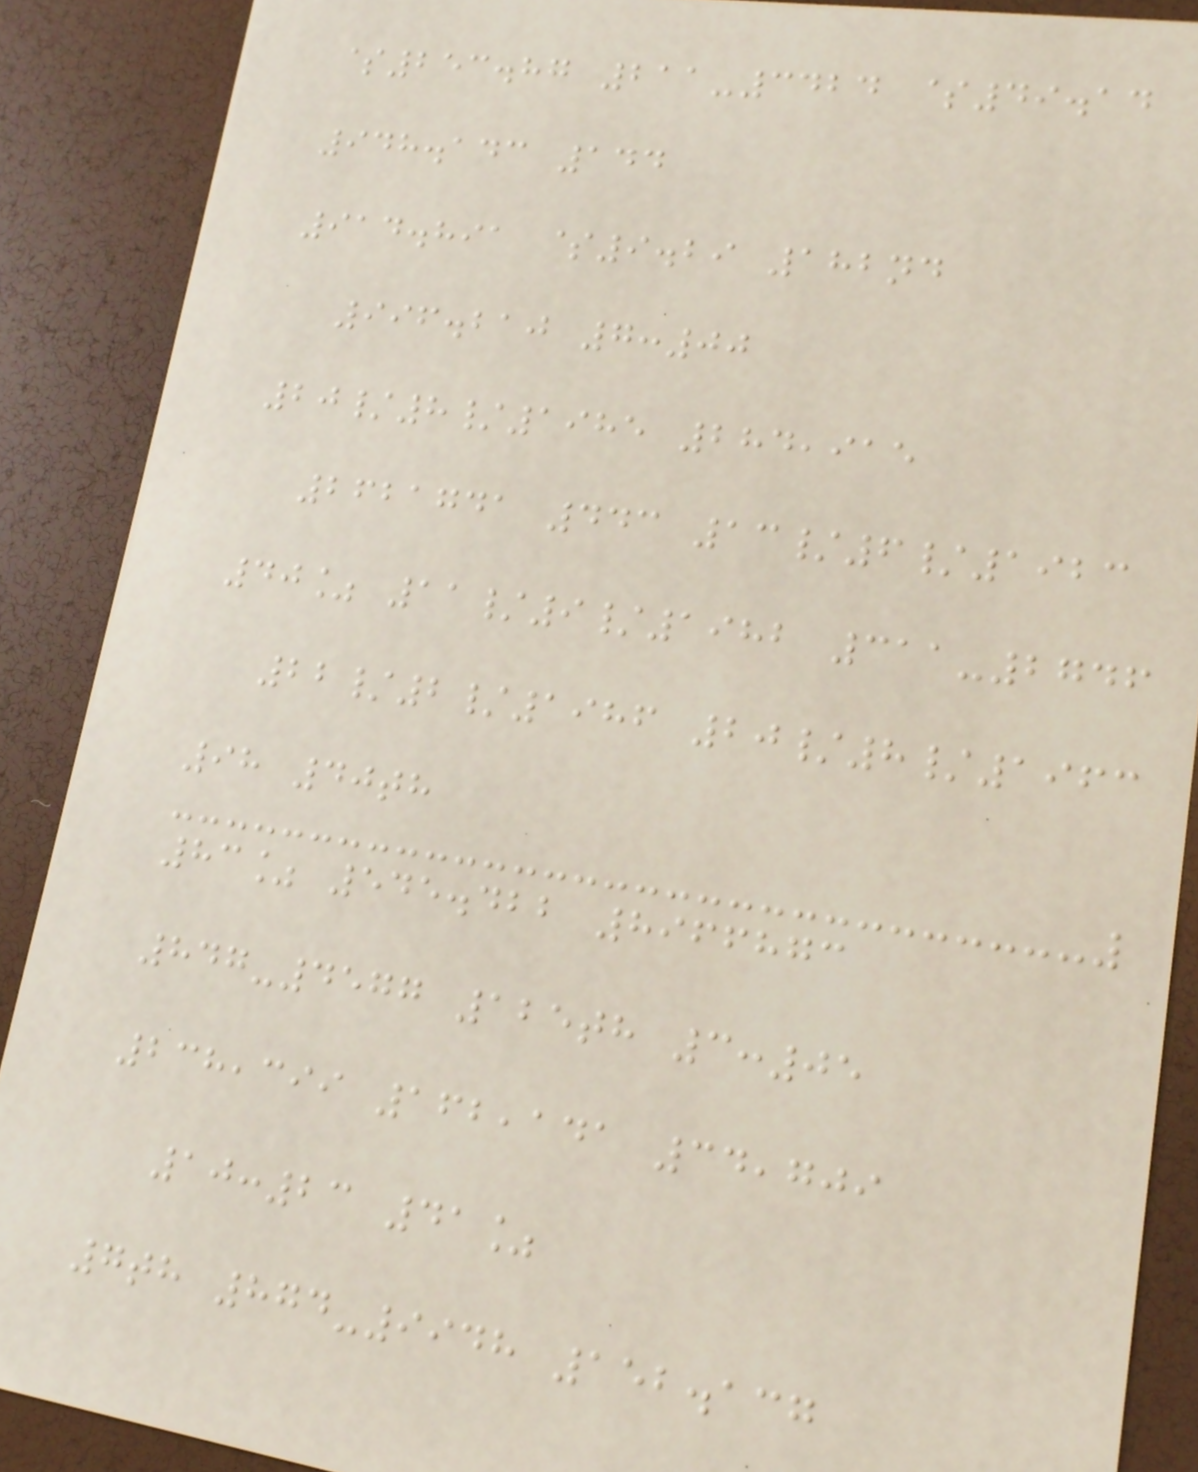$253.87 211-3424 $49.14
948.143 144
914.891 $9.29 182nd
996.210 7:00
20/8/1985 284,915
2621741 443 13/6/1923
40% 11/9/1982 311-2746
22/2/1986 20/8/1963
98 40th
83% 545.422 8966873
847-4577 125th 3:05
238,399 162,141 34,709
10:23 41%
7th 874-9948 152.137
